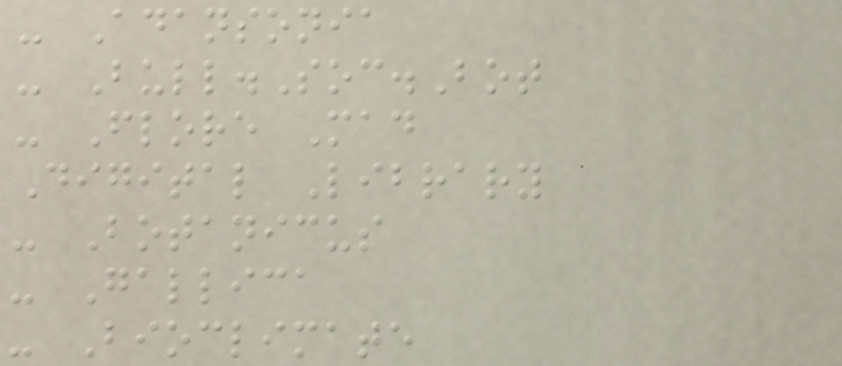- Adansonia
- Bull.Soc.Bot
- Flore Mad
Digital Library
- Botanicus
- Gallica
- Bioclimate
